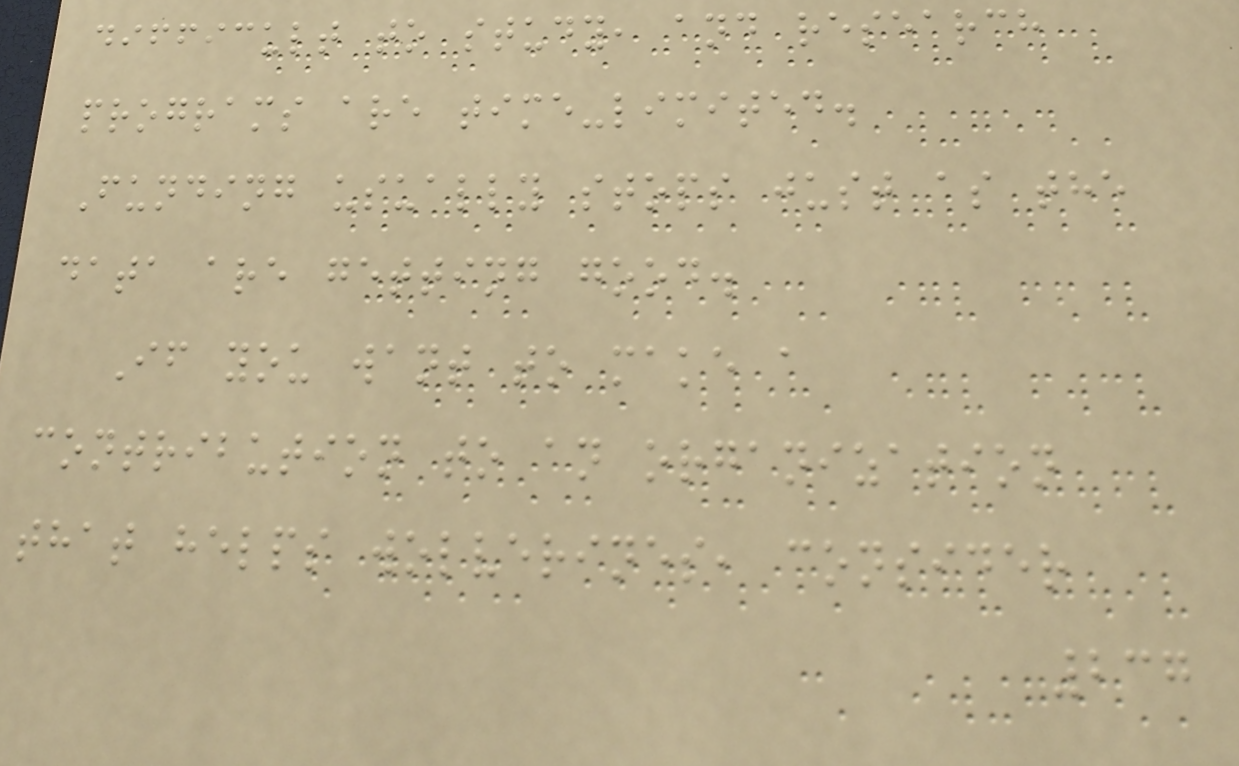difficult to study, and research
programs are time-limited.
Funding usually stops just as the
data are getting good.
If you want to make a
contribution to an organization
that helps wolverines, consider
237
